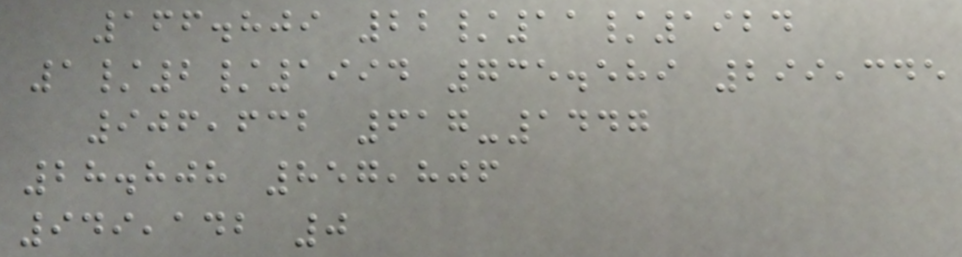166.809 22/11/1924
1/2/1994 735.589 299,345
906,632 617-1447
28.808 857,806
949,142 0
